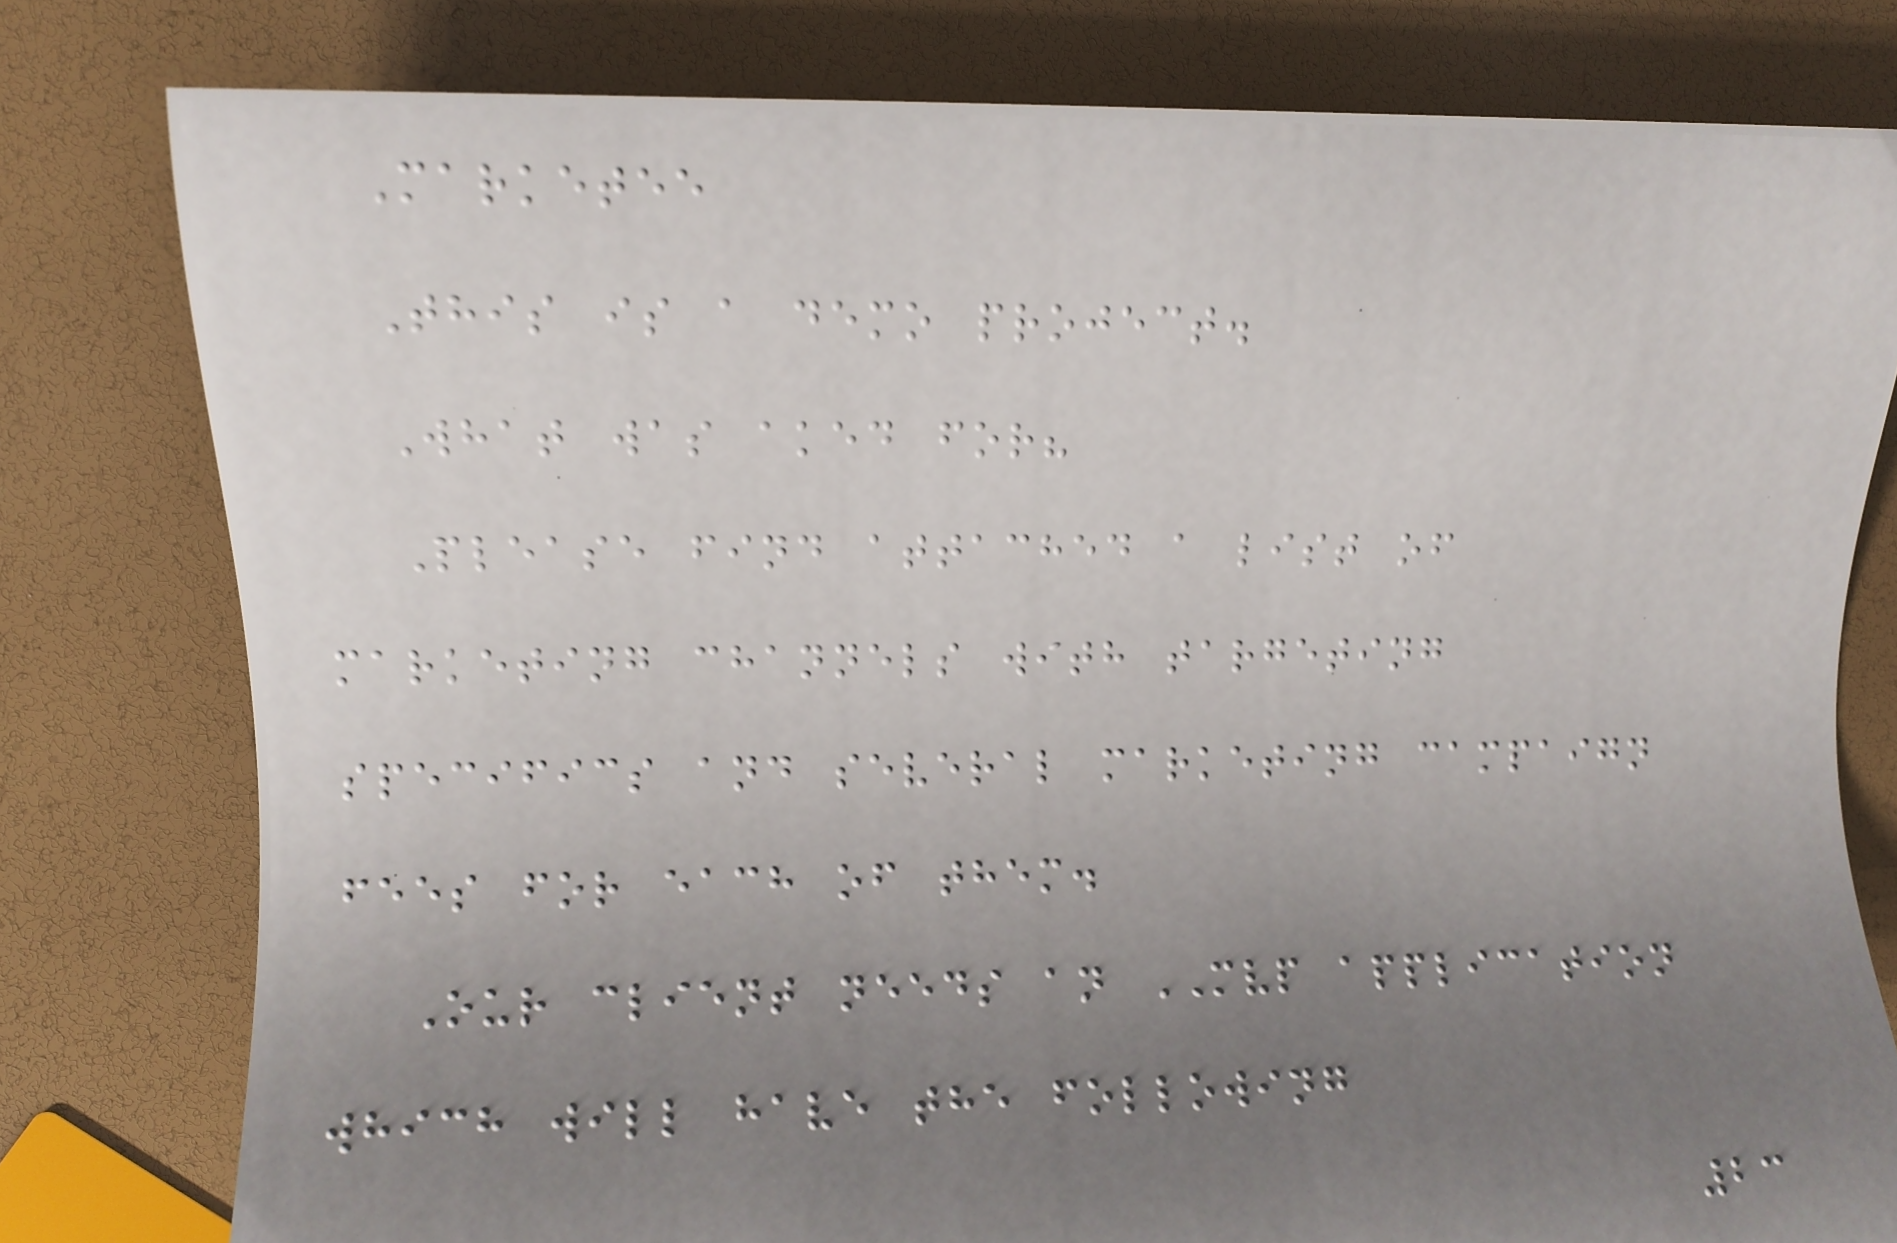Marketee
This is a demo project.
What was aked for?
Please find attached a list of
marketing channels with targeting
specifics and several marketing campaign
fees for each of them.
Our client needs an MVP application
which will have the following
23
